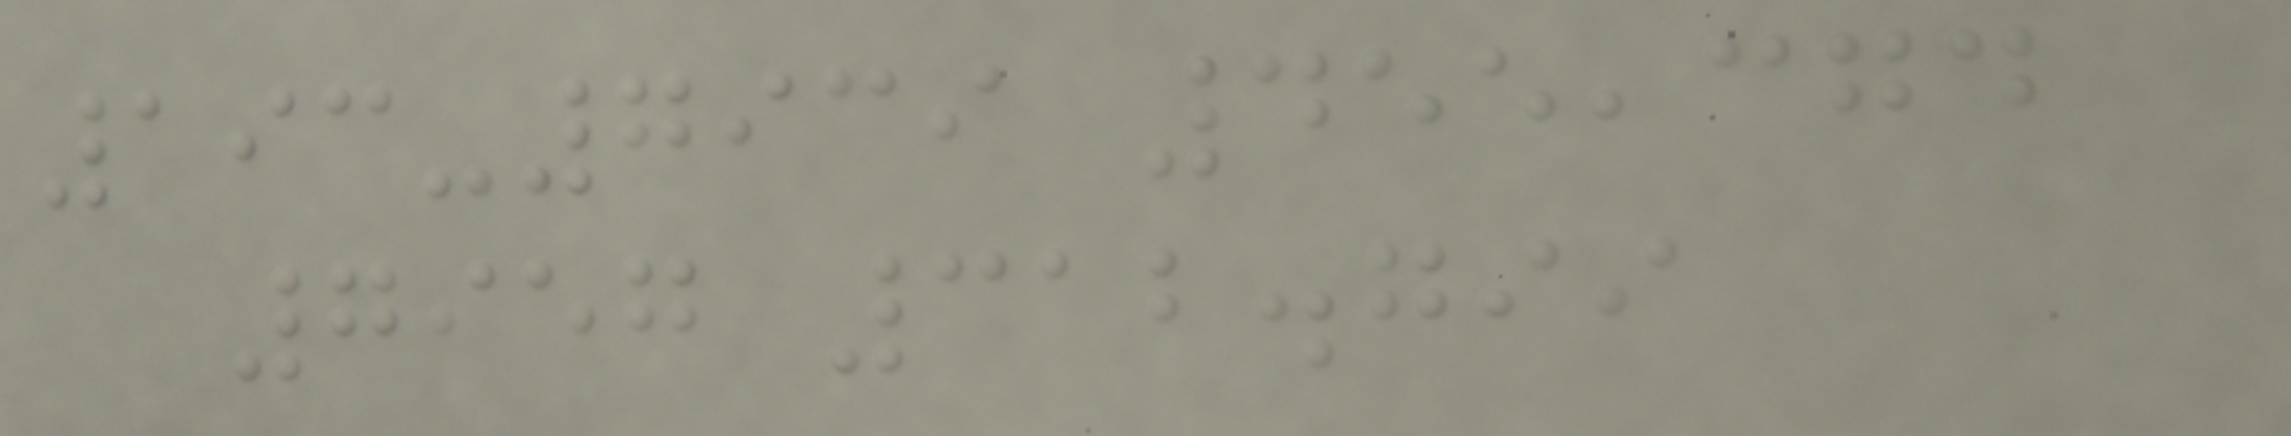193-7939 455,374
7957 312.799
